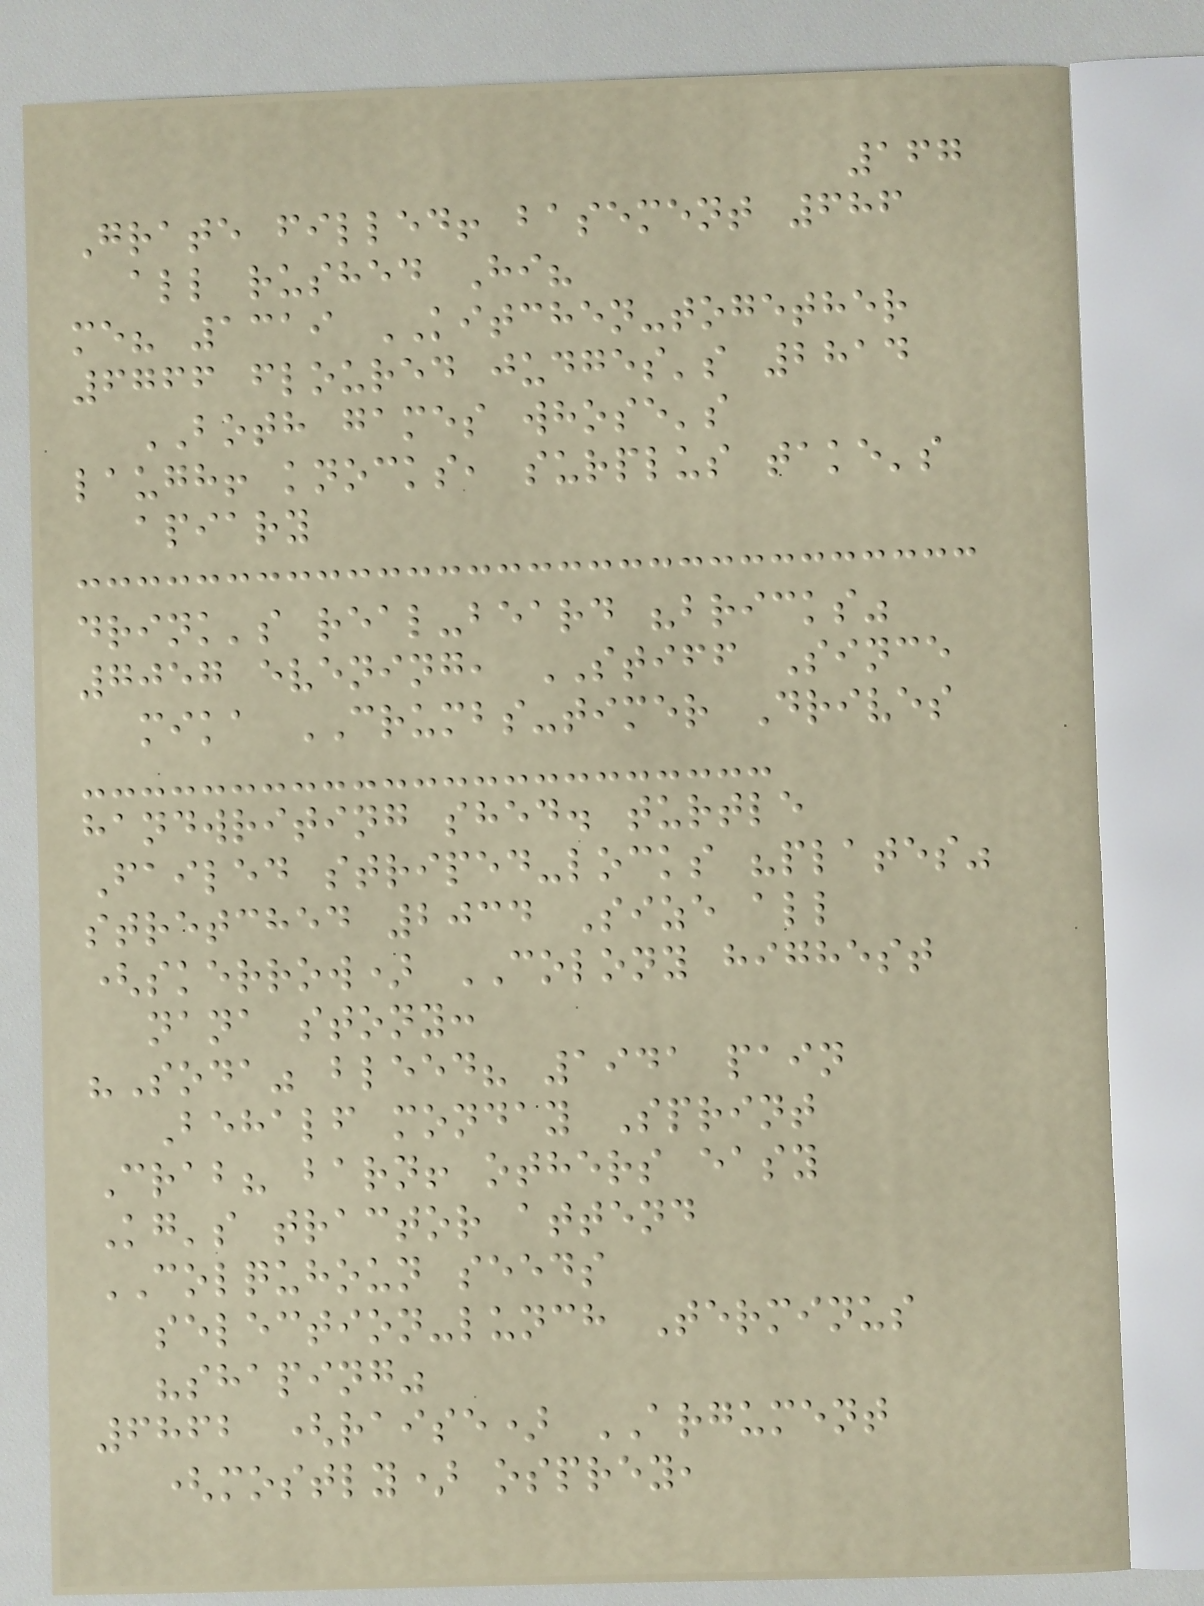167
Grate filled! basement 686
all rushed Hi?
me? 1319 KITCHEN-together
6766 floured judges's 2814
BOTH games whose's
laugh! knocks, surplus take's
apiary
drink's real-beard "bricks"
7057 evening, STIFF Since
mika CRUMBS-timer Drives
handwriting shed. turtle
Failed striped-locks "plates"
stretched 2034 Size all
(skerrow) COLONY highest
nana stony:
"Soda" bleed? 1941 pain
Behalf monday Sprint
Crab? barn! others easy
Kg's tractor attend
COLQUHOUN seeds
selection-lunch Terminus
"shaping"
6862 (raise) ARGUMENT
(mostly) osprey,
